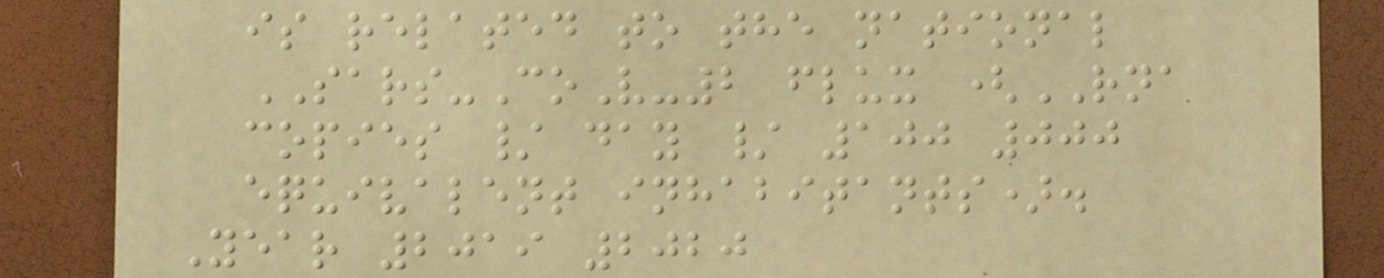is related to the national
SARS-CoV-2 flux (RNA
copies / day / 100 000
equivalent inhabitants).
Year 2019 2020
